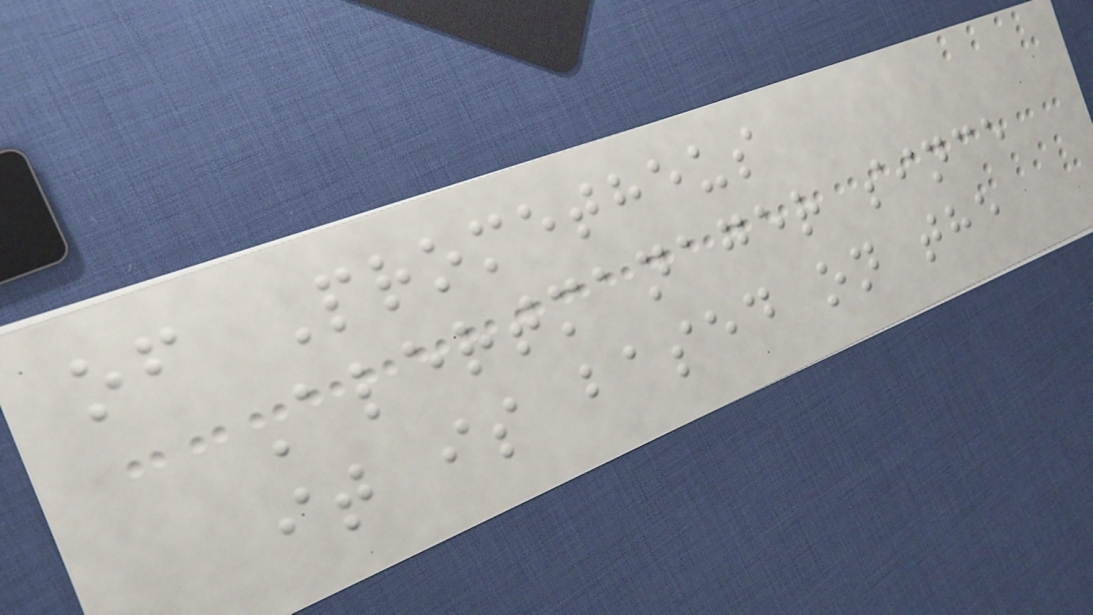of Prometheus
Alertmanager since
it is based on the
